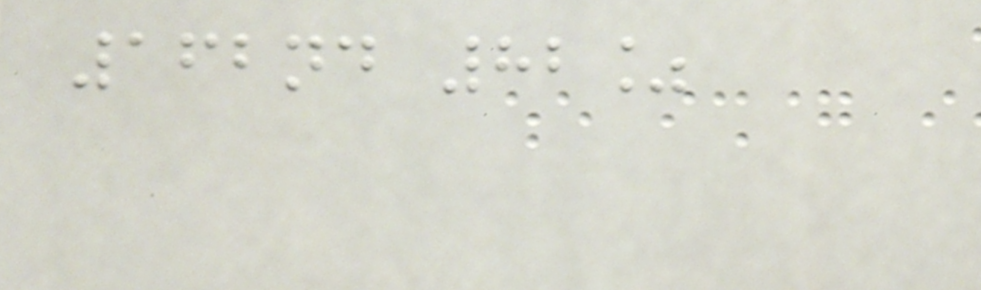162nd 82%
